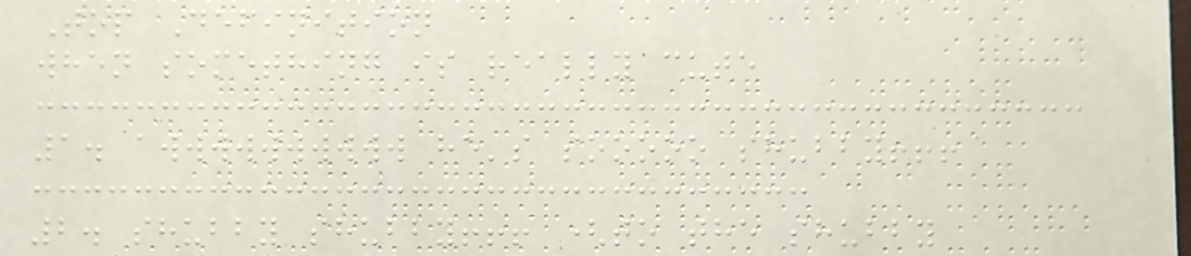Top Definition
when something is really cute
1. awwwwwwwwww he's sooooo shubby!!!
2. shubby shubby!!! (to the shubby
